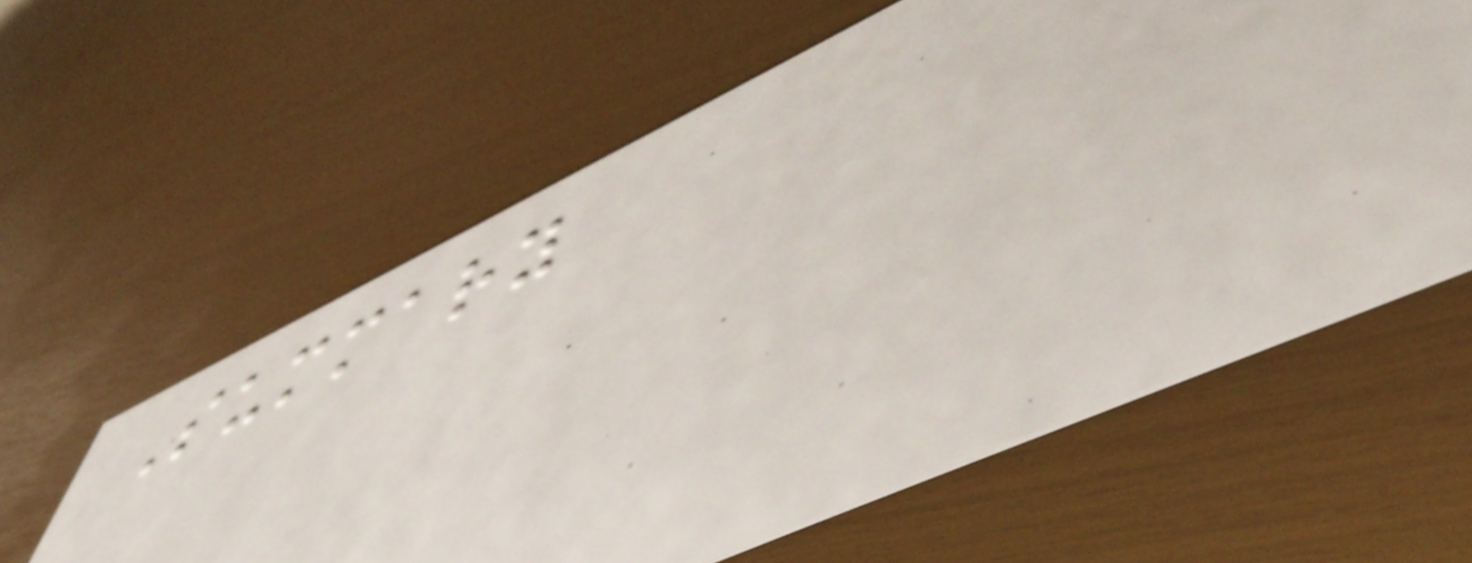Summary
